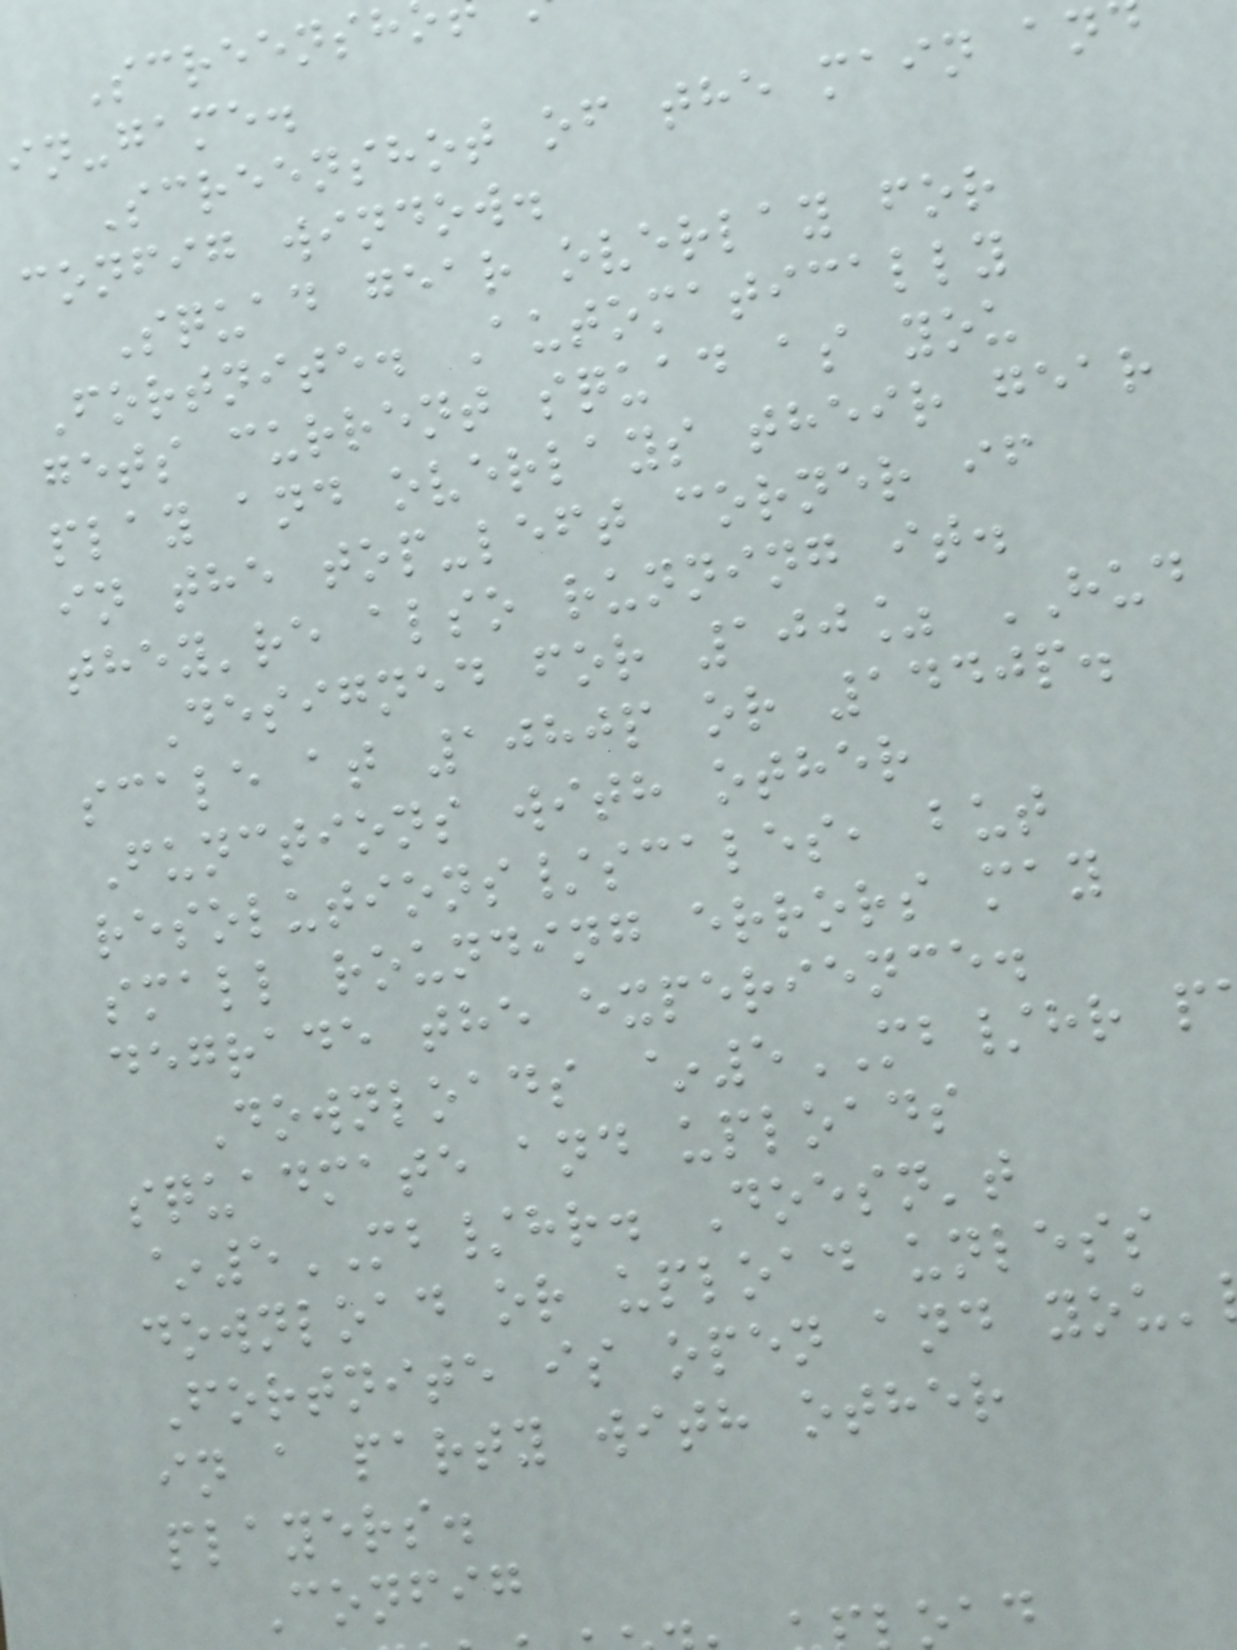Screensh
in-game.
Screenshot of the main an
config window.
Squad gear overlay for
Fortnite. Automatically
gets current squad as you
play and overlays their gear
in the top-left corner if
they're also running it.
Designed for 100% HUD
scale at 1080p or 1440p.
Functions with other
resolutions/scales, but
small rounding errors may
degrade the experience.
Downloads ~5MB/hr p
squadmate and uploads
~5MB/hr. Doesn't
download or upload unless
Fortnite is open and you'
in a party with other
players.
Config
